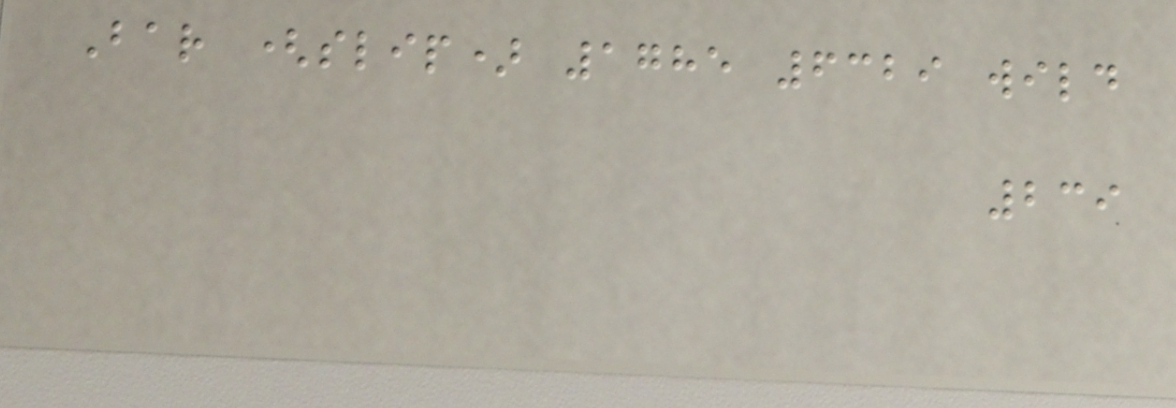Bar (slip) 1785 6329 wild
239
